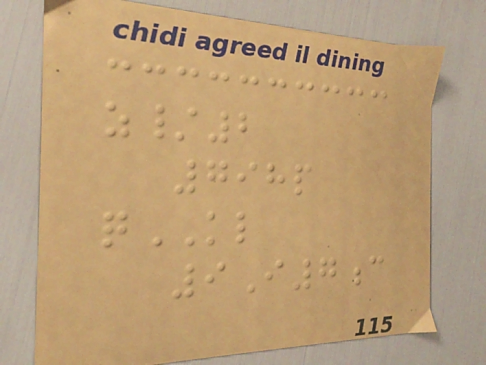z/2
798p
qKL
9I7c
